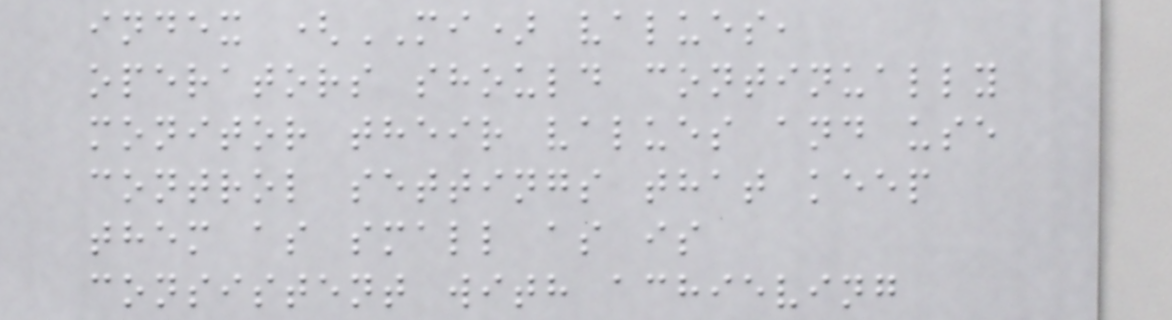index (MI) values,
operators should continually
monitor their values and use
control settings that keep
them as small as is
consistent with achieving
